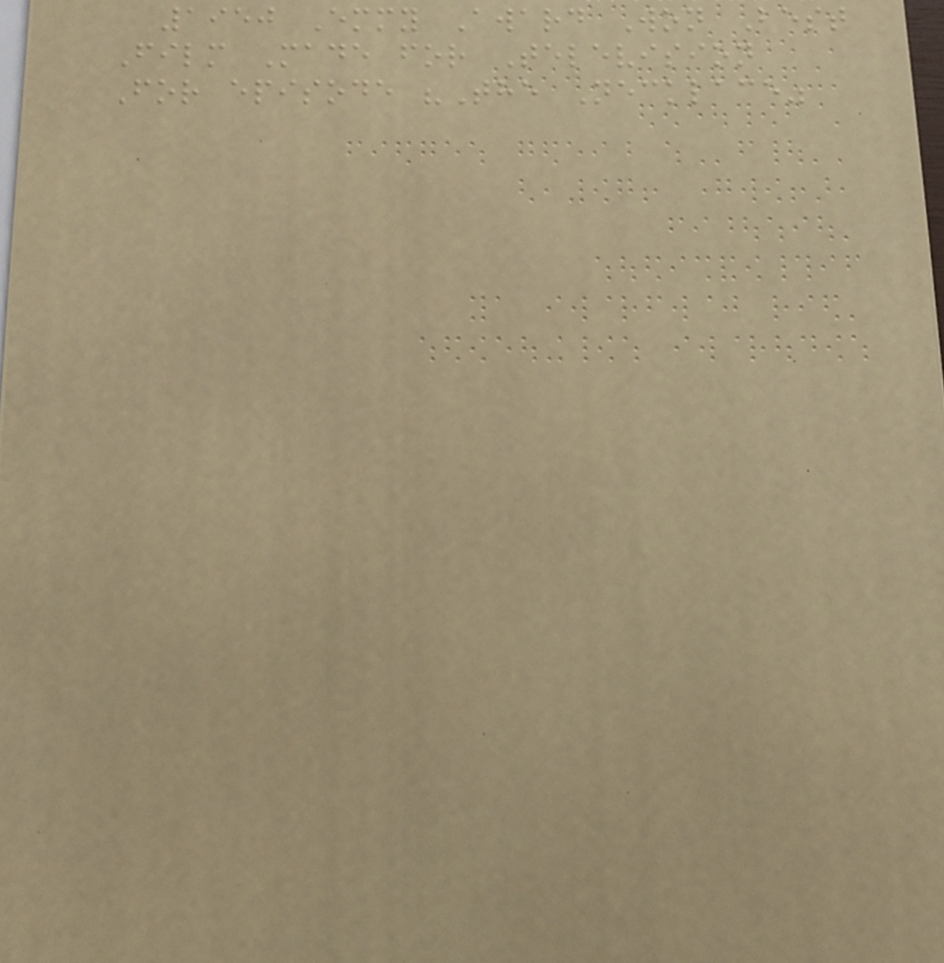1950 Emmy Award Won Best
Film Made for Television
For episode "The Necklace"
